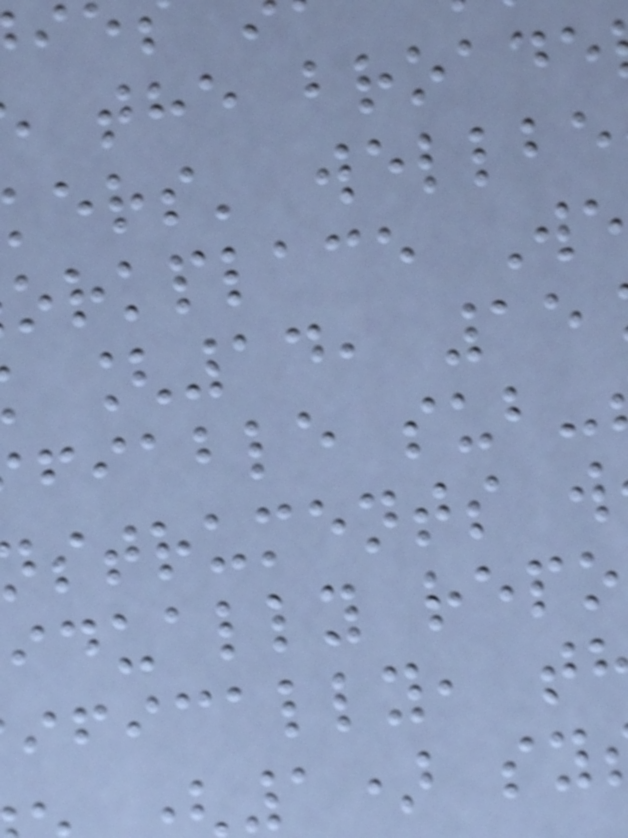the broade
ers' wellbe
orkplace We
[14, 15
fiable sub-
struments w
idually repo
ifically, t
1) sy
